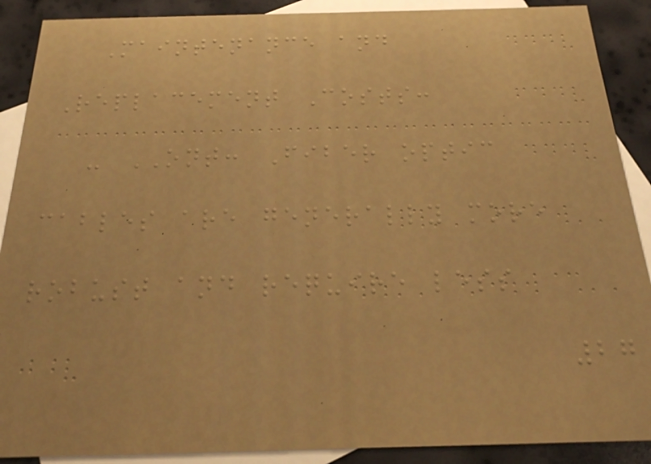Maintenance and
Replacement Costs:
- ONT: Fiber optic
cables are generally more
robust and require less
27
